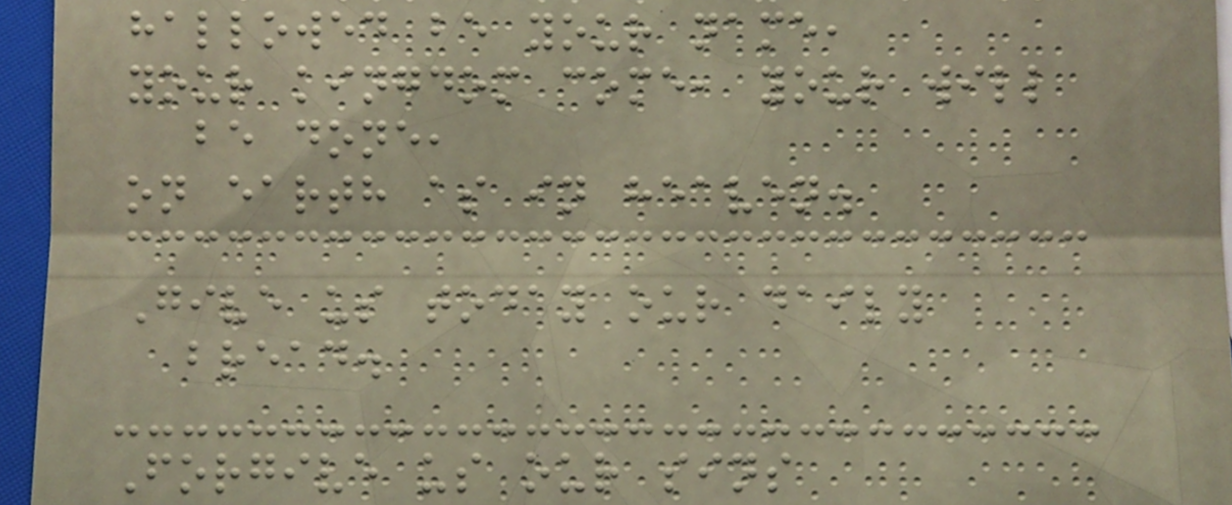hallowed be your name,
your kingdom come, your will
be done,
on earth as in heaven.
Give us today our daily
bread.
Forgive us our sins
